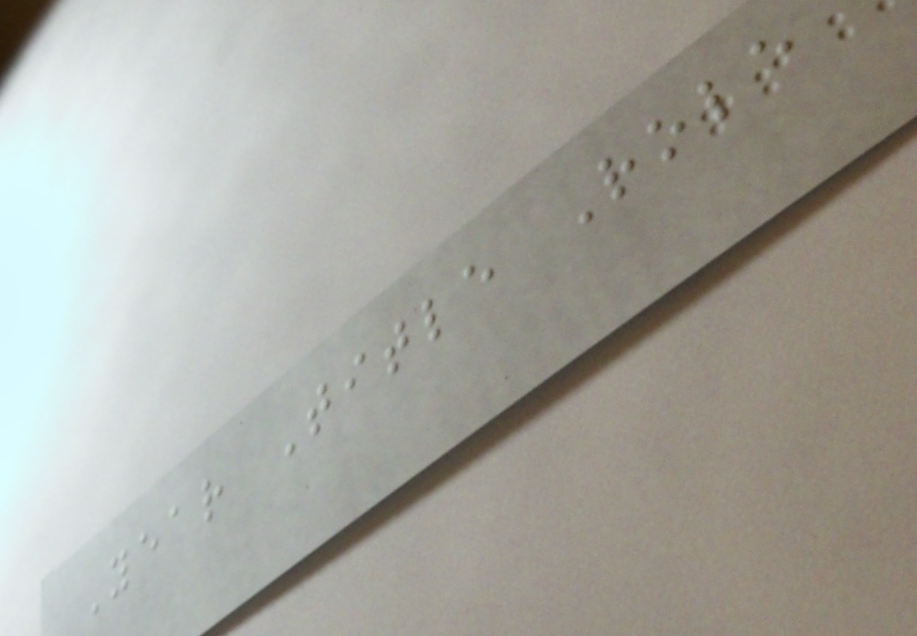Year Title Role
